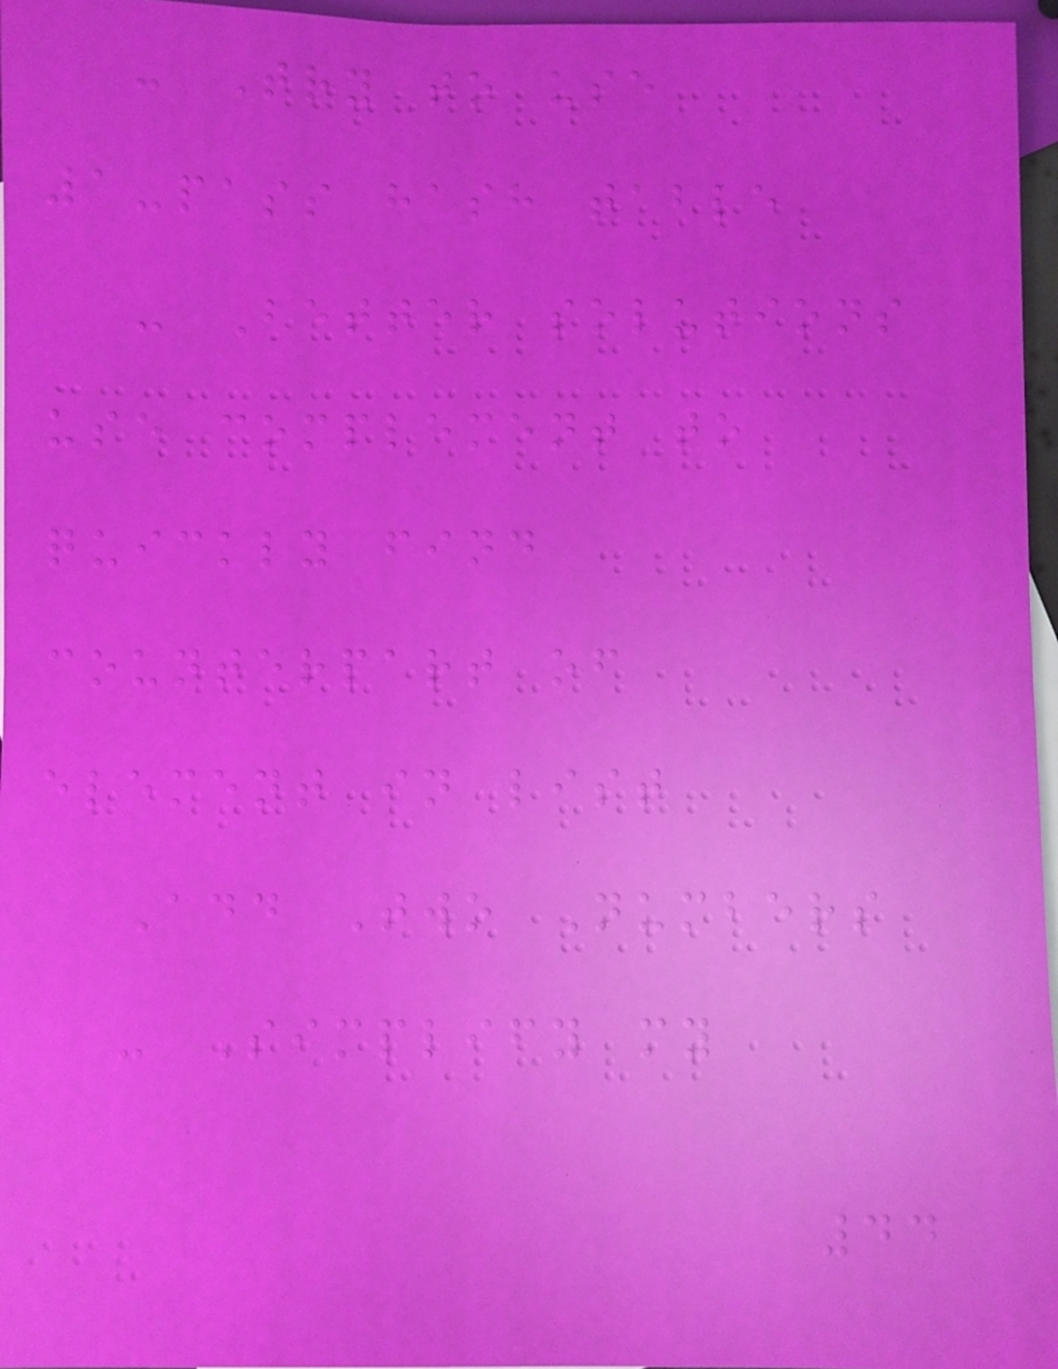- Try to use
1-pass hash table
- Better solutions
use complement to
quickly find
counterpart of
element in list
Add Two Numbers
- Simplify my
44
